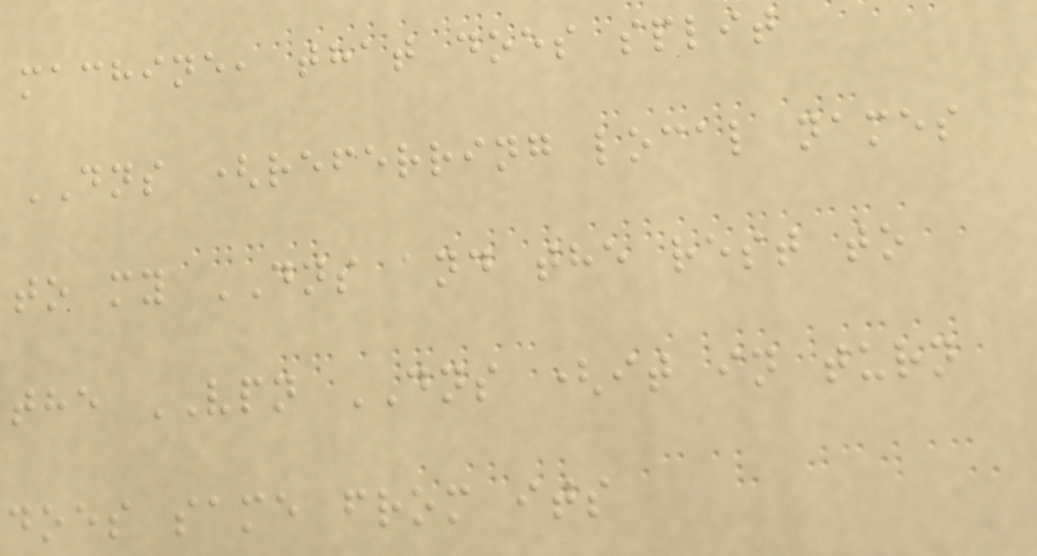machine, that does split
DNS (referring local names
to my DNS and the rest to
the VPN DNS (it in turn
does same from its
